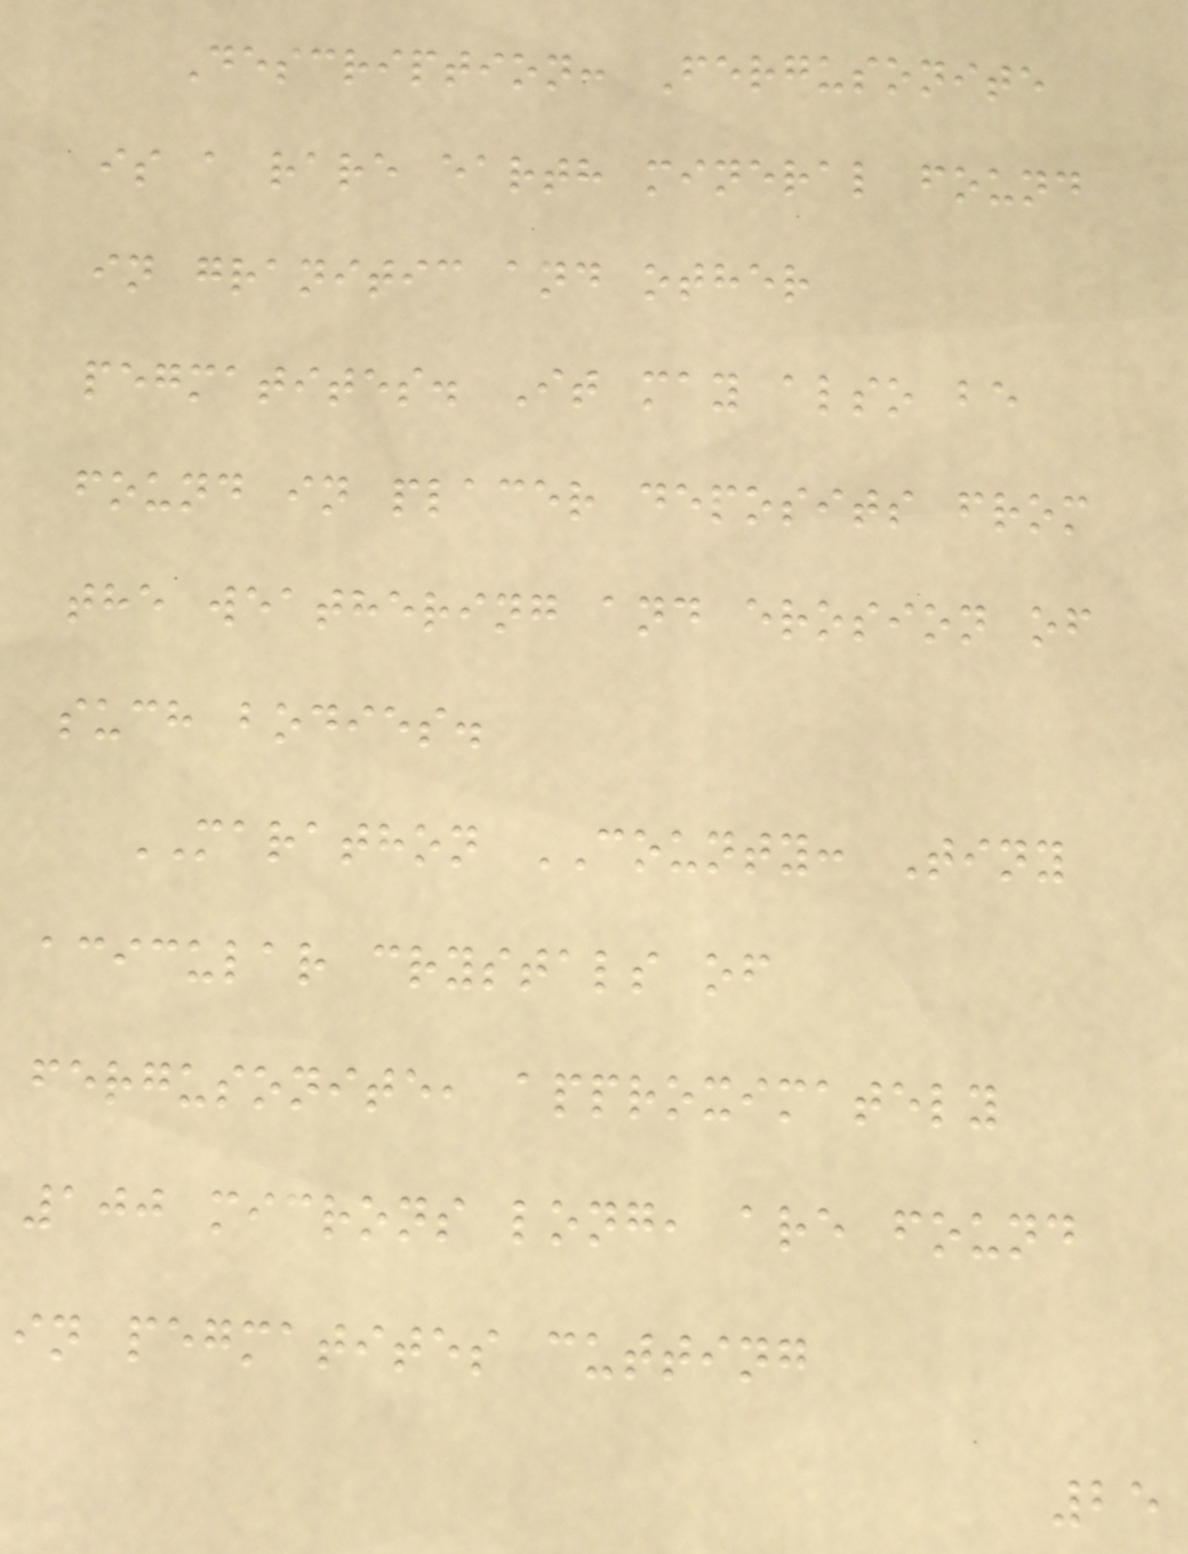Description: Fergusonite
is a rare earth mineral found
in granitic and other
pegmatites. It may also be
found in placer deposits from
the weathering and erosion of
such bodies.
MARATHON COUNTY: Tiny
acicular crystals of
fergusonite, approximately
100 microns long, are found
in pegmatites cutting
25
